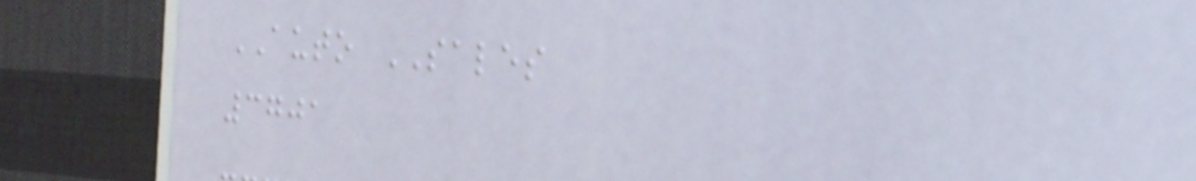AUTO SALES
3701
